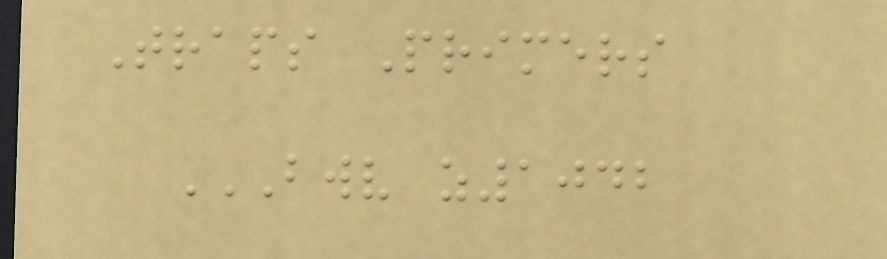Traps Primers
BWV Z1042
